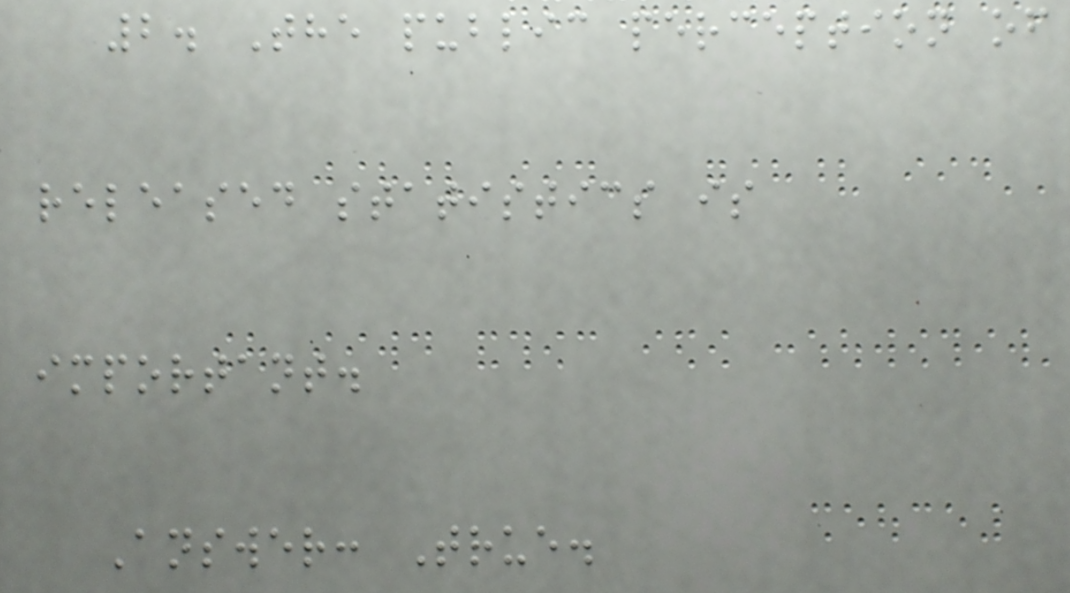2. The public perception of
released statistics is
important.
Answer: True.
